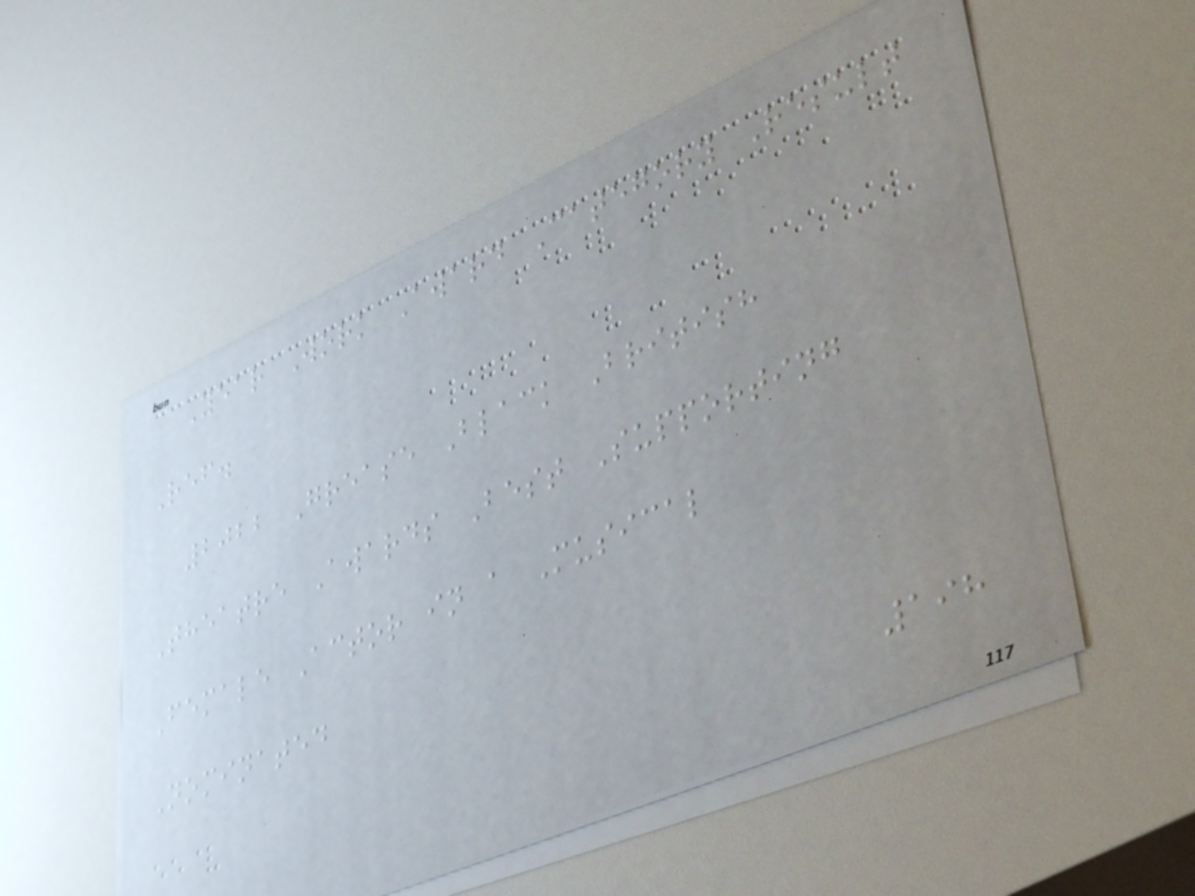Year Work Award Category Result
Ref.
2022 Grease Black British
Theatre Awards Best Supporting
Female Actor in a Musical
Nominated
198
